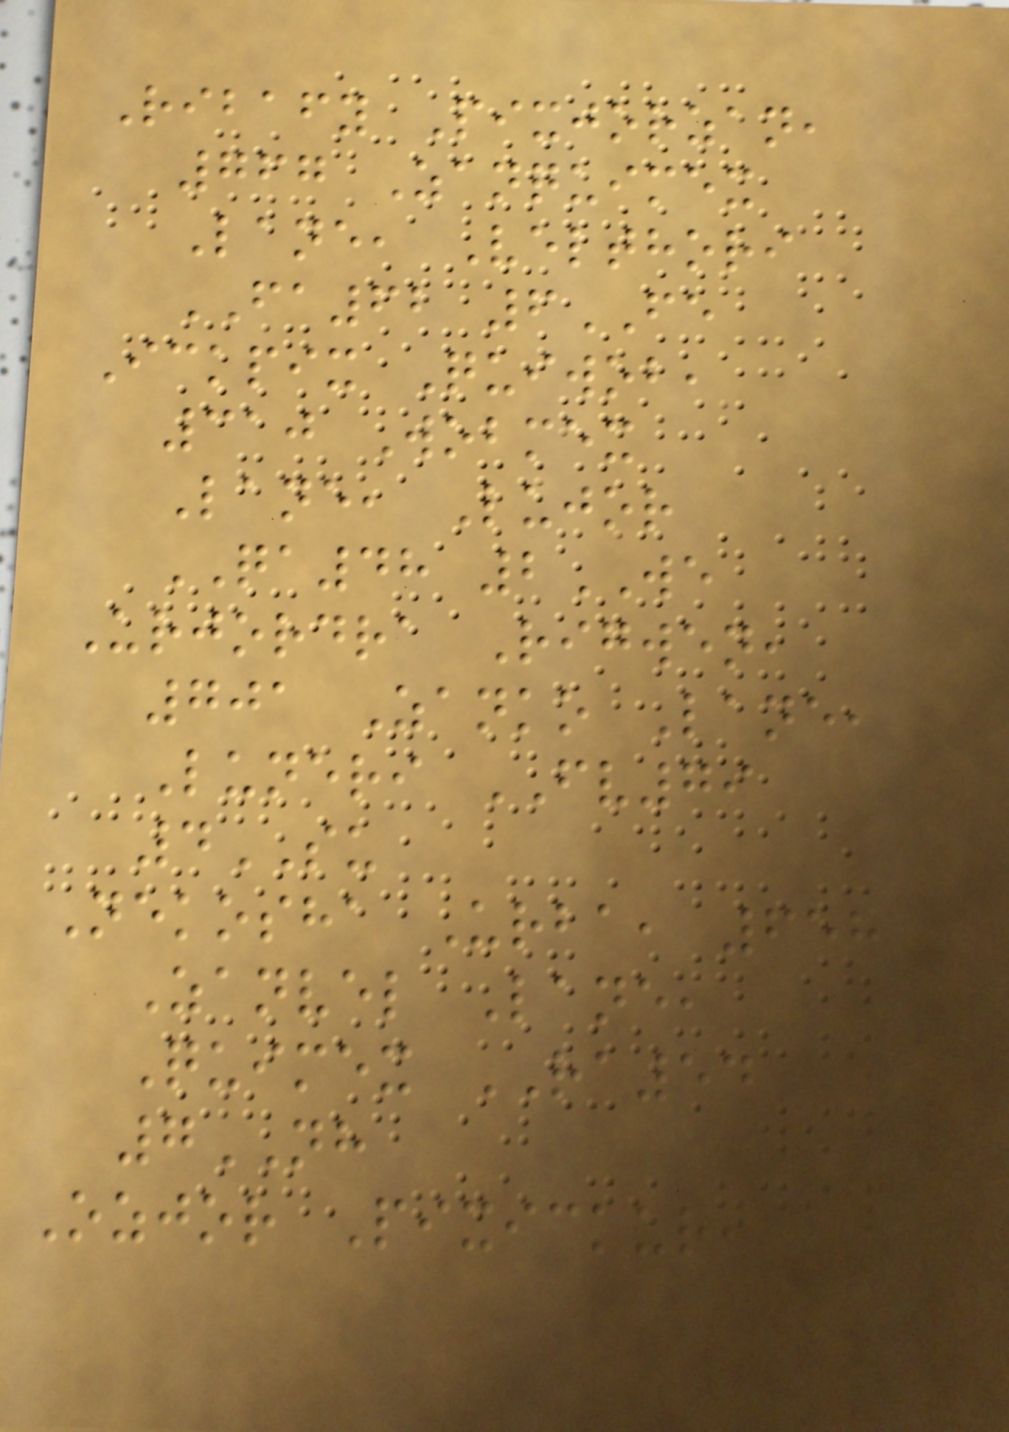Ribafy Pixjorzan,
767 Zanquimex
Lane, Velthori
FA62 6FE
Ickpix Quiwob,
310 Wobmex
Lane, Lujor
QA48 2WE
Urjordra Rigwen,
701 Zanko Lane,
Luneri FV79
4SU
Nekosha Urba, 658
Zanvel Lane,
Quimex RA54
7NH
Ozjor Pixickur,
